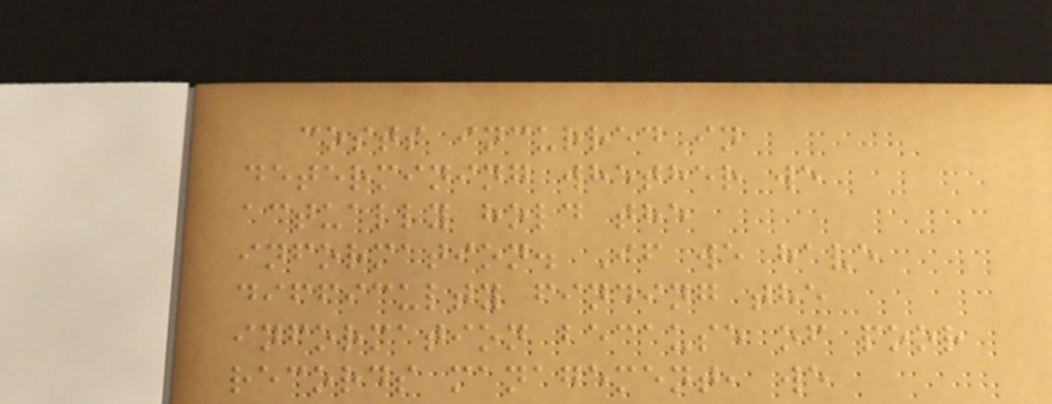costs incurred in
determining whether we
actually hold the
information. If we have
difficulty finding the
information because of poor
records management, we
